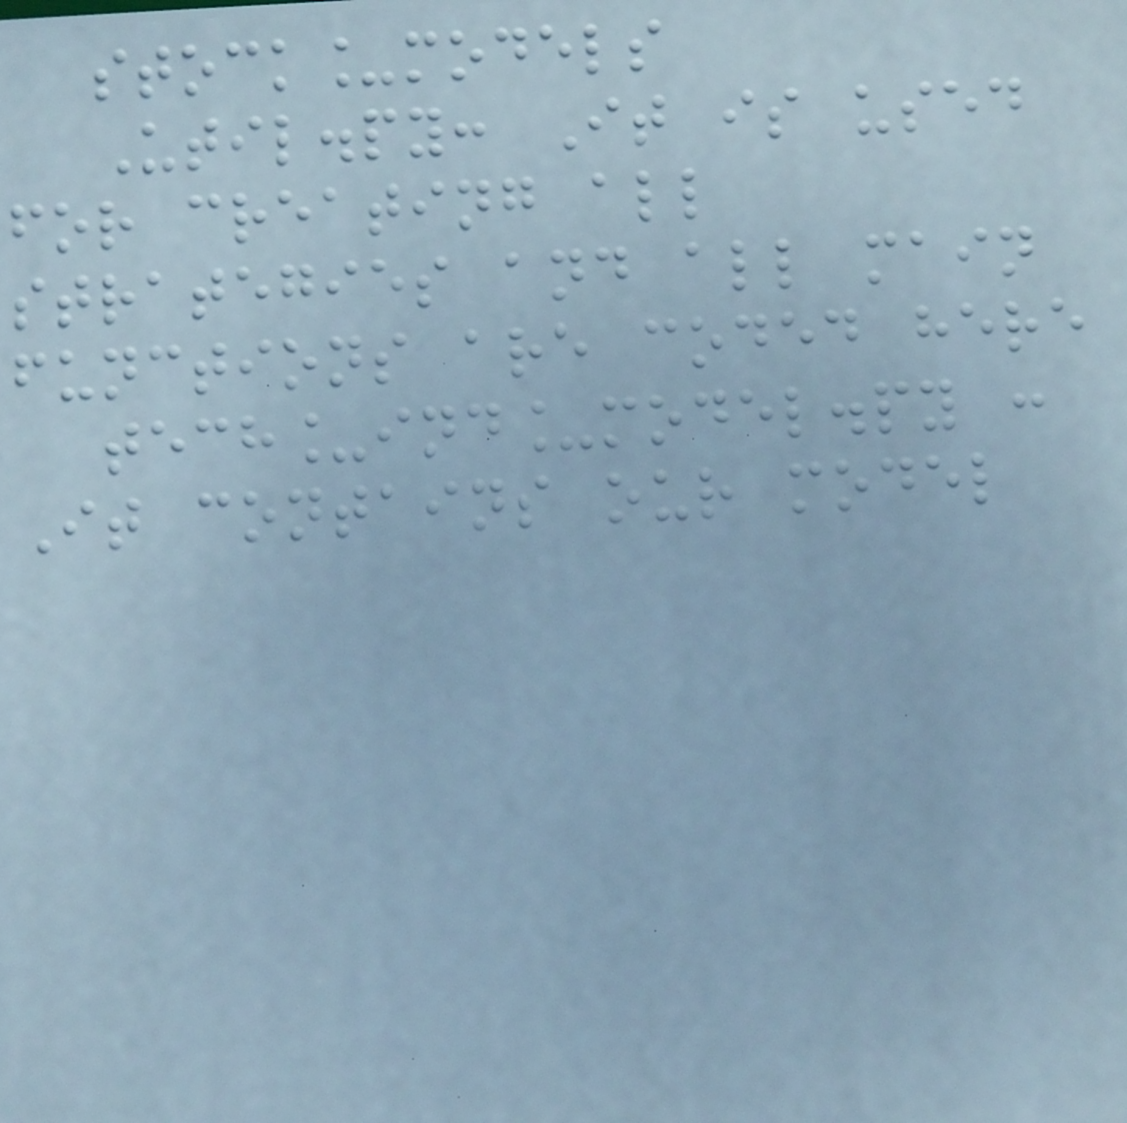stock_models
Util.py: It is used
for creating all
strategies and all main
functions are coded here
tech_ind_model.py :
It contains our model
